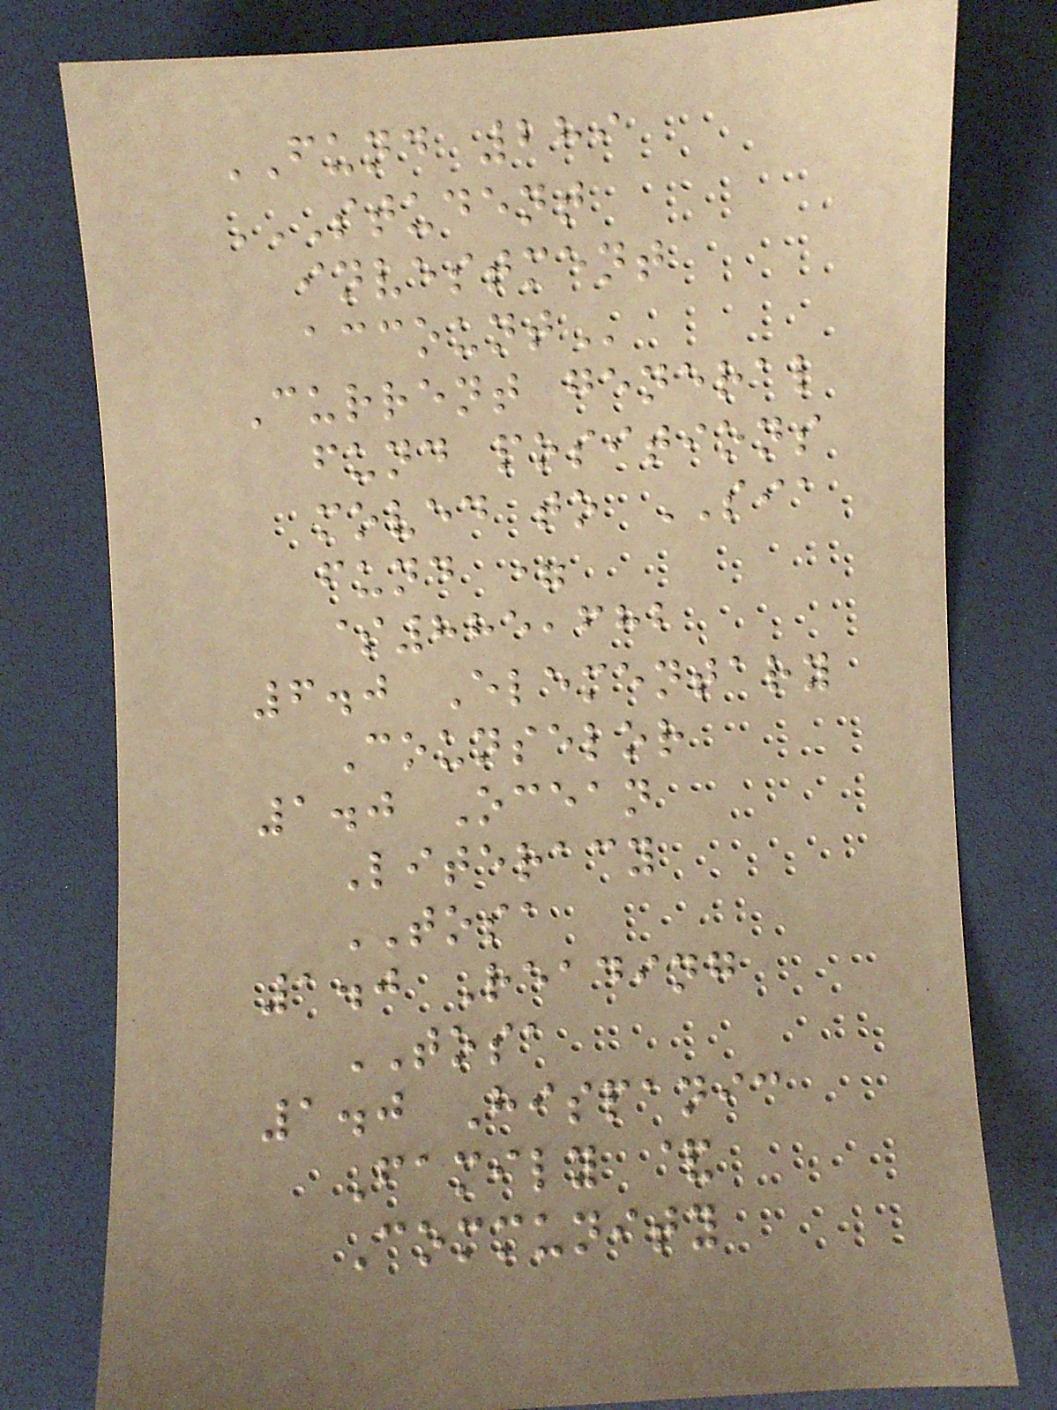FUND 289
STUDENT
INVESTMENT
ACCOUNT
Current general
fund positions
moved to SIA
fund =
$885,682
6.0 Elementary
Counselor
1.0 Ocean
Literacy
TOSA
1.0 Reading
TOSA
1.0 Hispanic
Family &
Community
